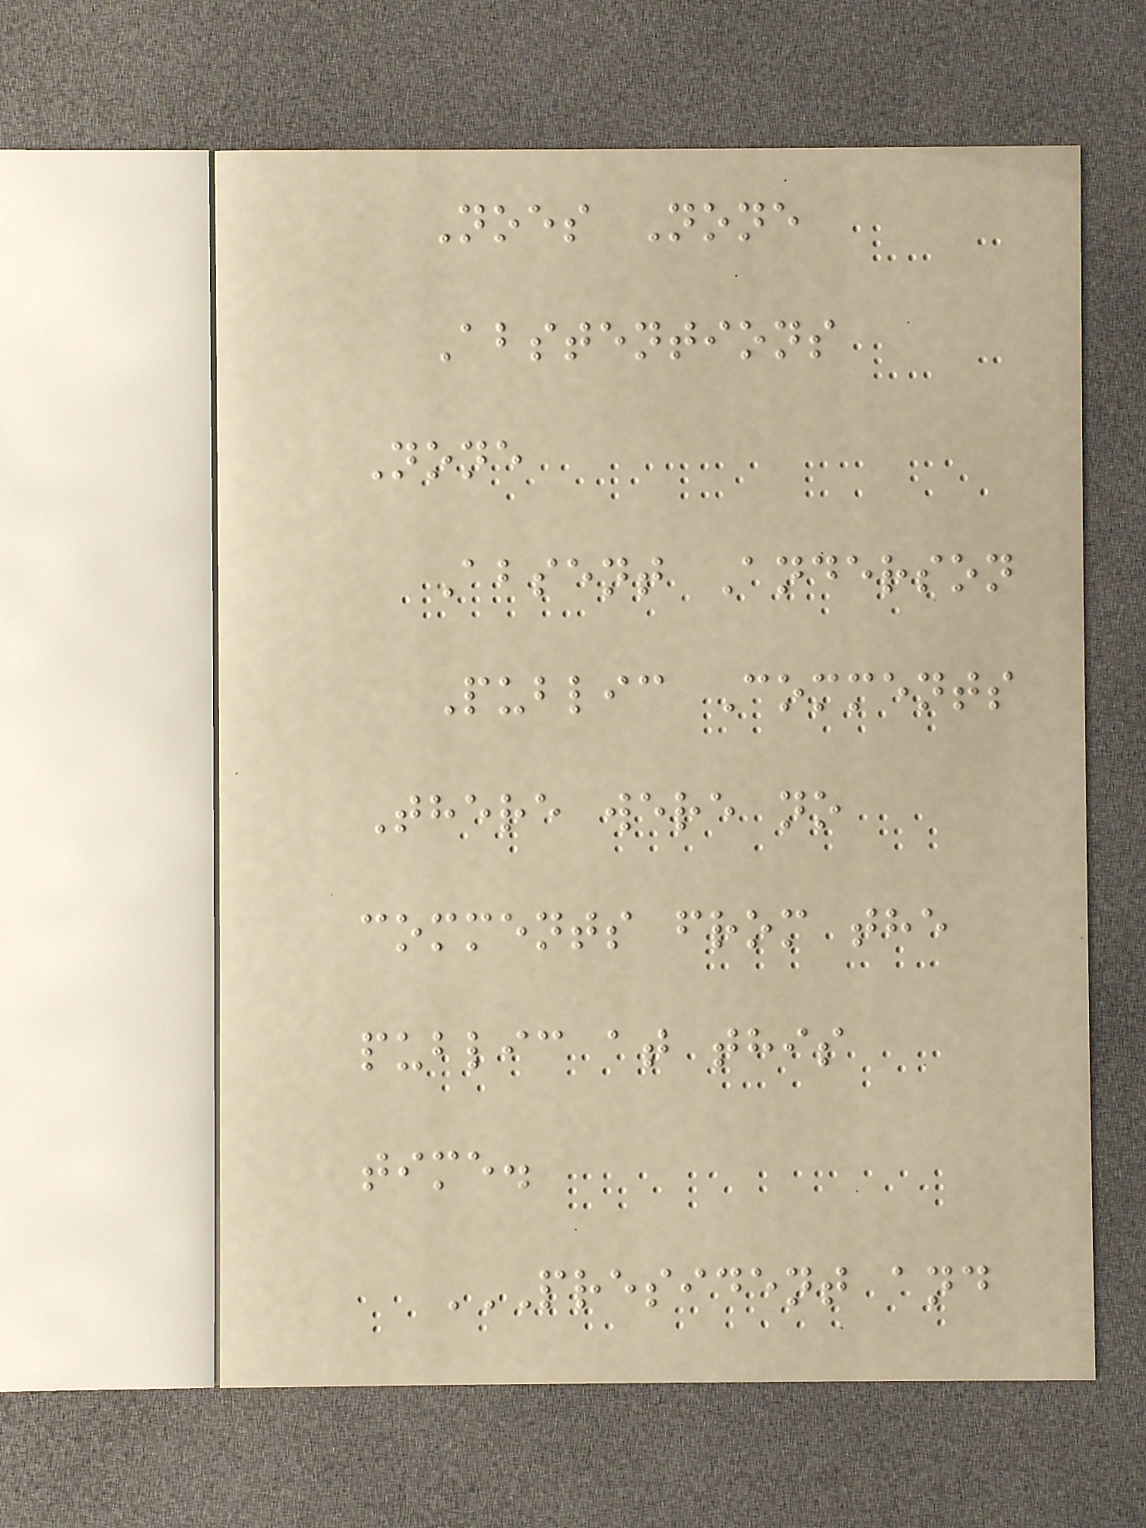Noes None
Abstentions
None
Absent Anderson
Public Comments
There were no
comments from the
public at this
time.
PRESIDENT AND
